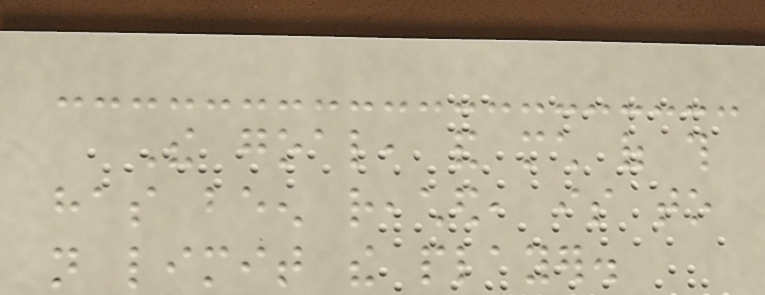The goal, and much of this
has been reached, is to
not limit the player.
